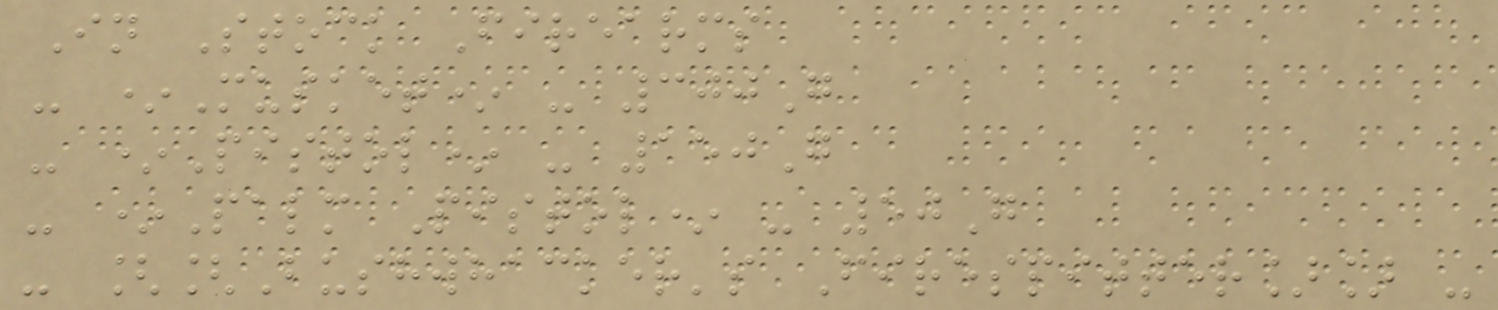In Stock Firearms
- *Musket* - 300G
- *Pistol* - 150G
- *Palm Pistol* - 50G
- [[Bushwhacker's Firespitter]] -
